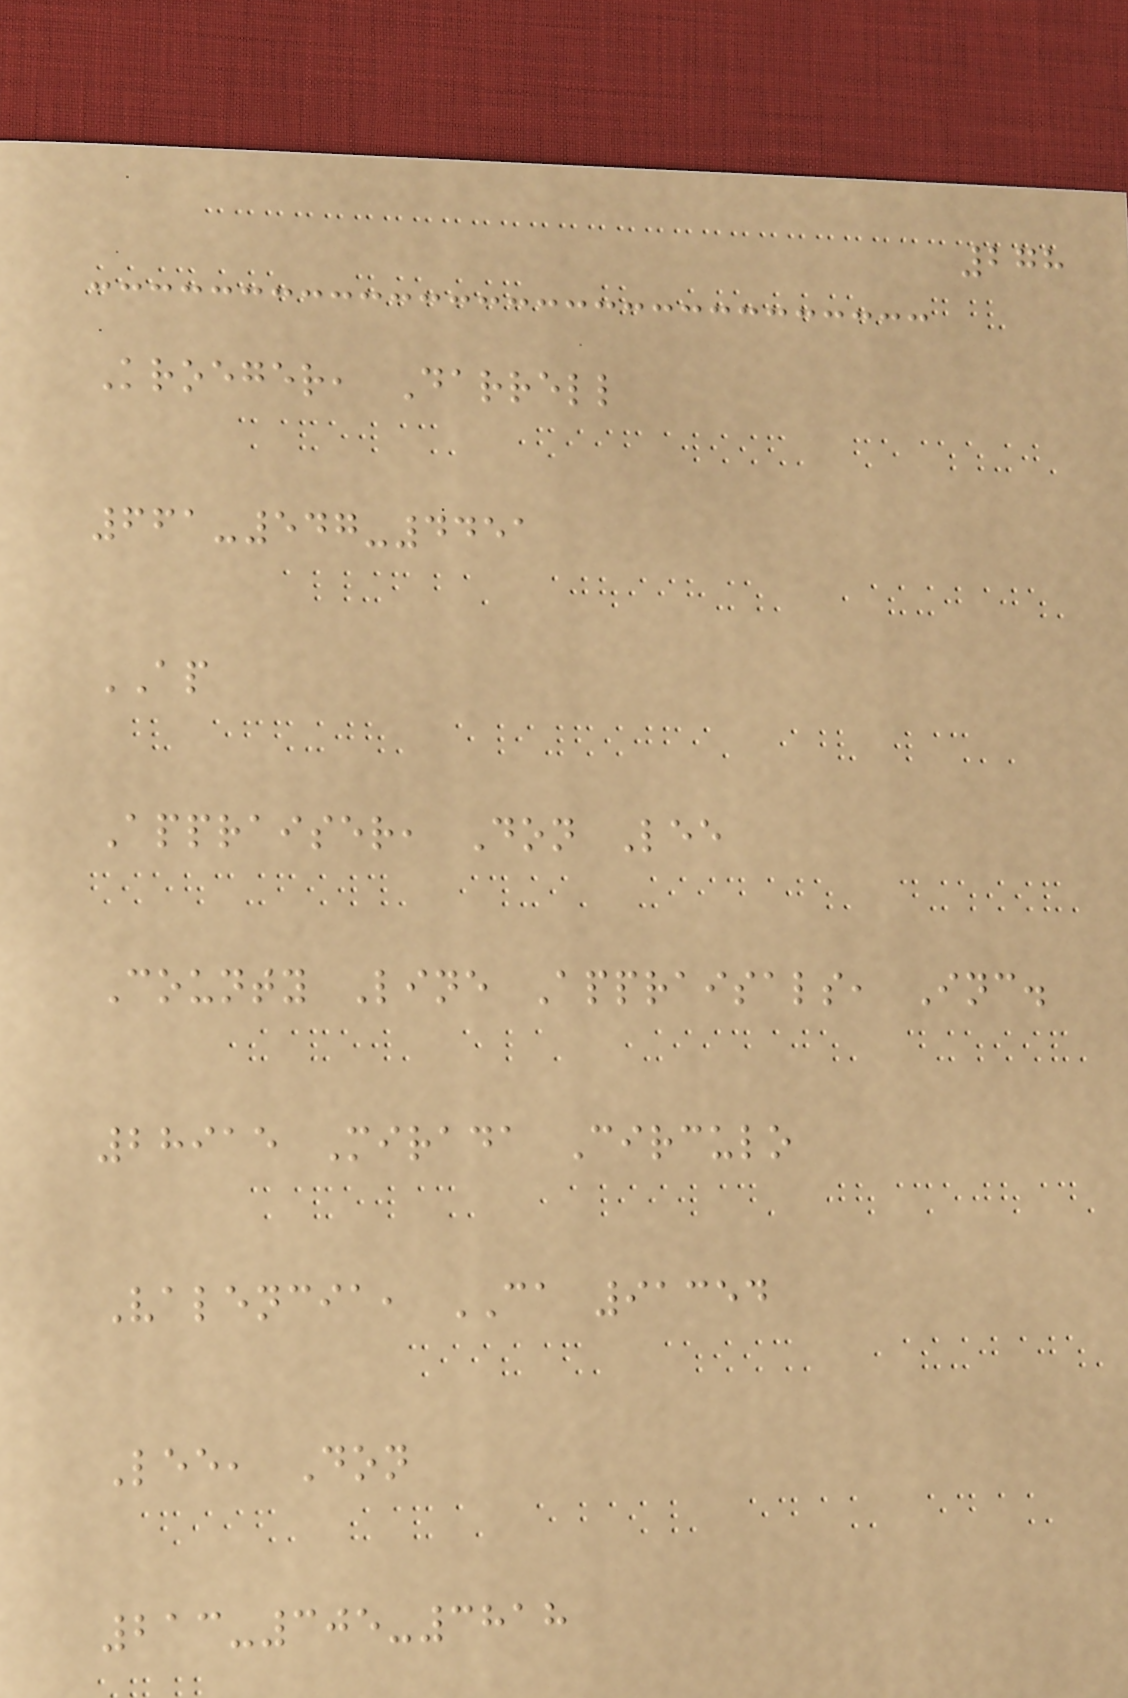278
Kroeger, Darrell
661-547-4451
AP
Appraiser, Don Lee
County Line Appraisals, Inc.
28915 Mirada Circulo
Valencia, CA 91354
Lee, Don
213-305-3818
